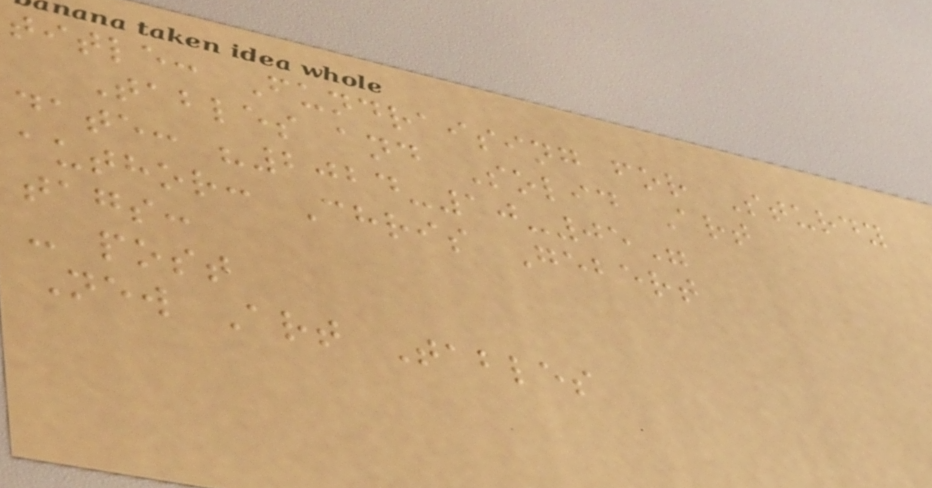title: Fundraising for Sturdy
Tables and Solid Art
date: "2024-10-05"
author: Chris Gebert
tags:
- post
New Art Tables
